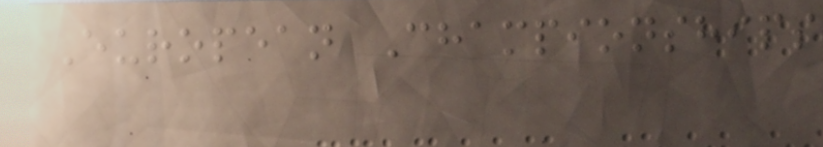European Championships
